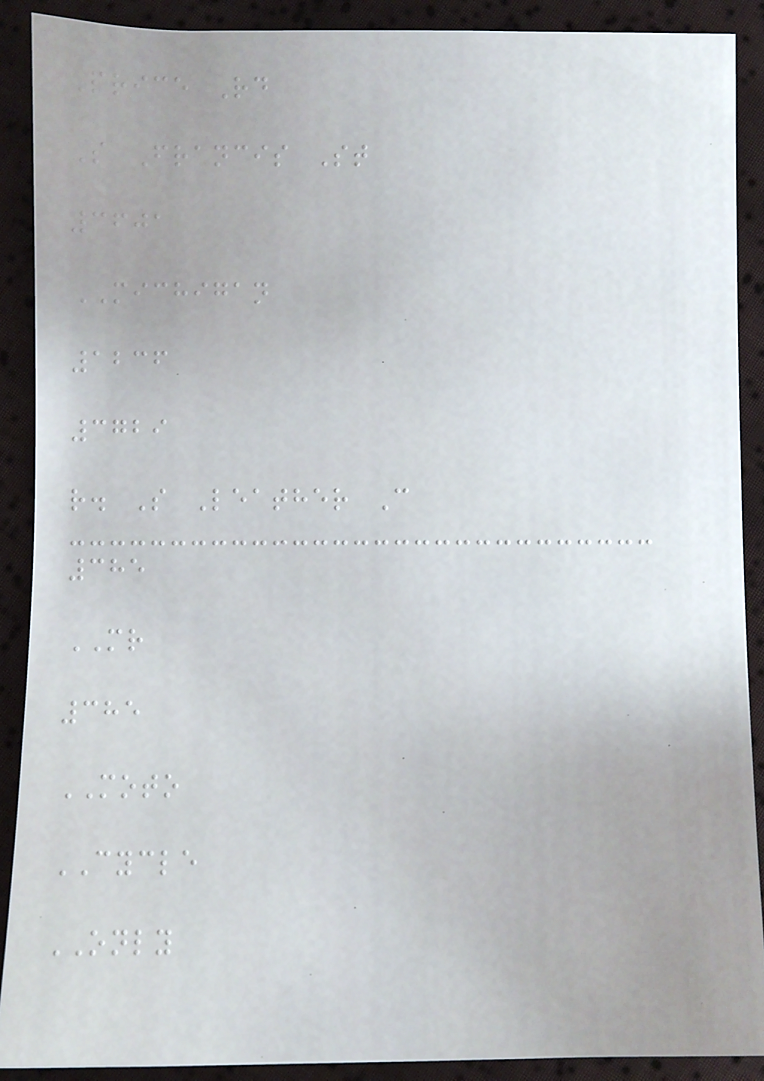Price Rd
S Francis St
3601
MICHIGAN
1236
3729
r. S Leather C
385
MR
385
MOTO
CYCLE
ONLY
